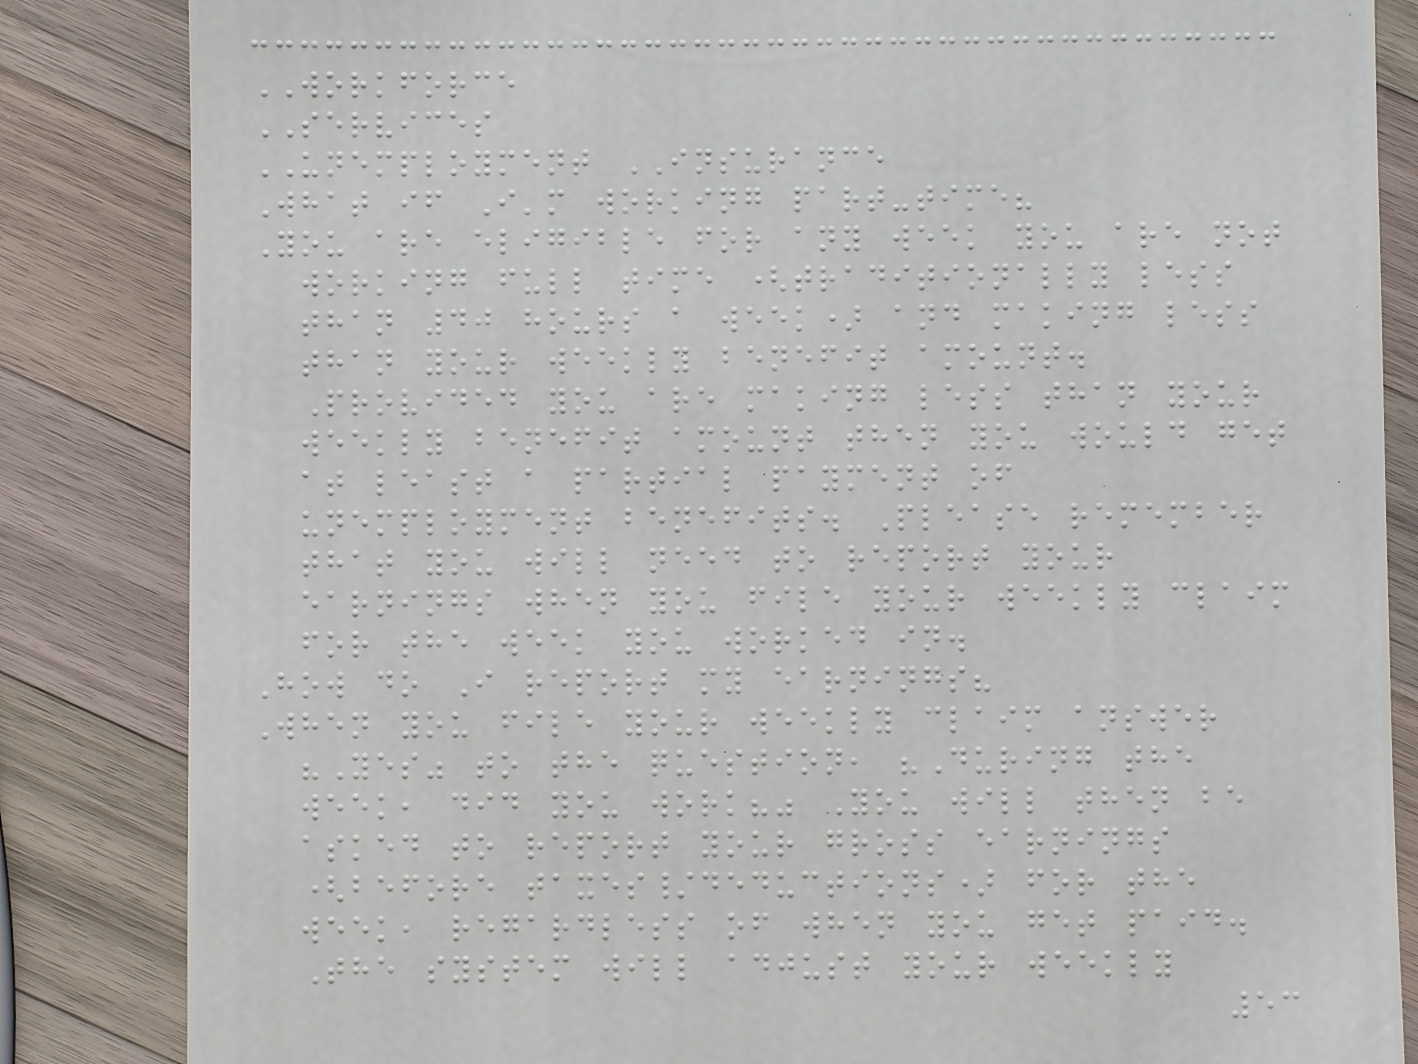WORKFORCE
SERVICES
UNEMPLOYMENT INSURANCE
What if I'm working part-time?
You are eligible for any week you are not
working full time (traditionally less
than 40 hours a week) and making less
than your weekly benefit amount.
Provided you are making less than your
weekly benefit amount then you would get
at least a partial payment of
unemployment benefits. Please remember
that you will need to report your
earnings when you file your weekly claim
for the week you worked in.
How do I report my earnings?
When you file your weekly claim answer
"Yes" to the question, "During the
week, did you work?" You will then be
asked to report your gross earnings
(before taxes/deductions) for the
week, regardless of when you get paid.
The system will adjust your weekly
53
